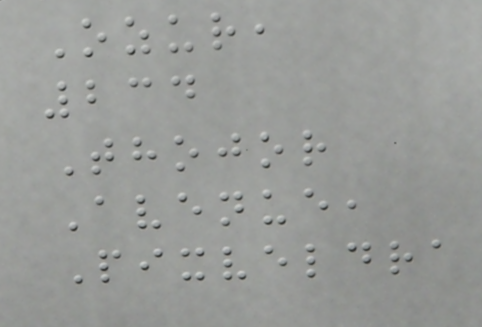Ozur,
234
Thojor
Avenue,
Pixveldra
